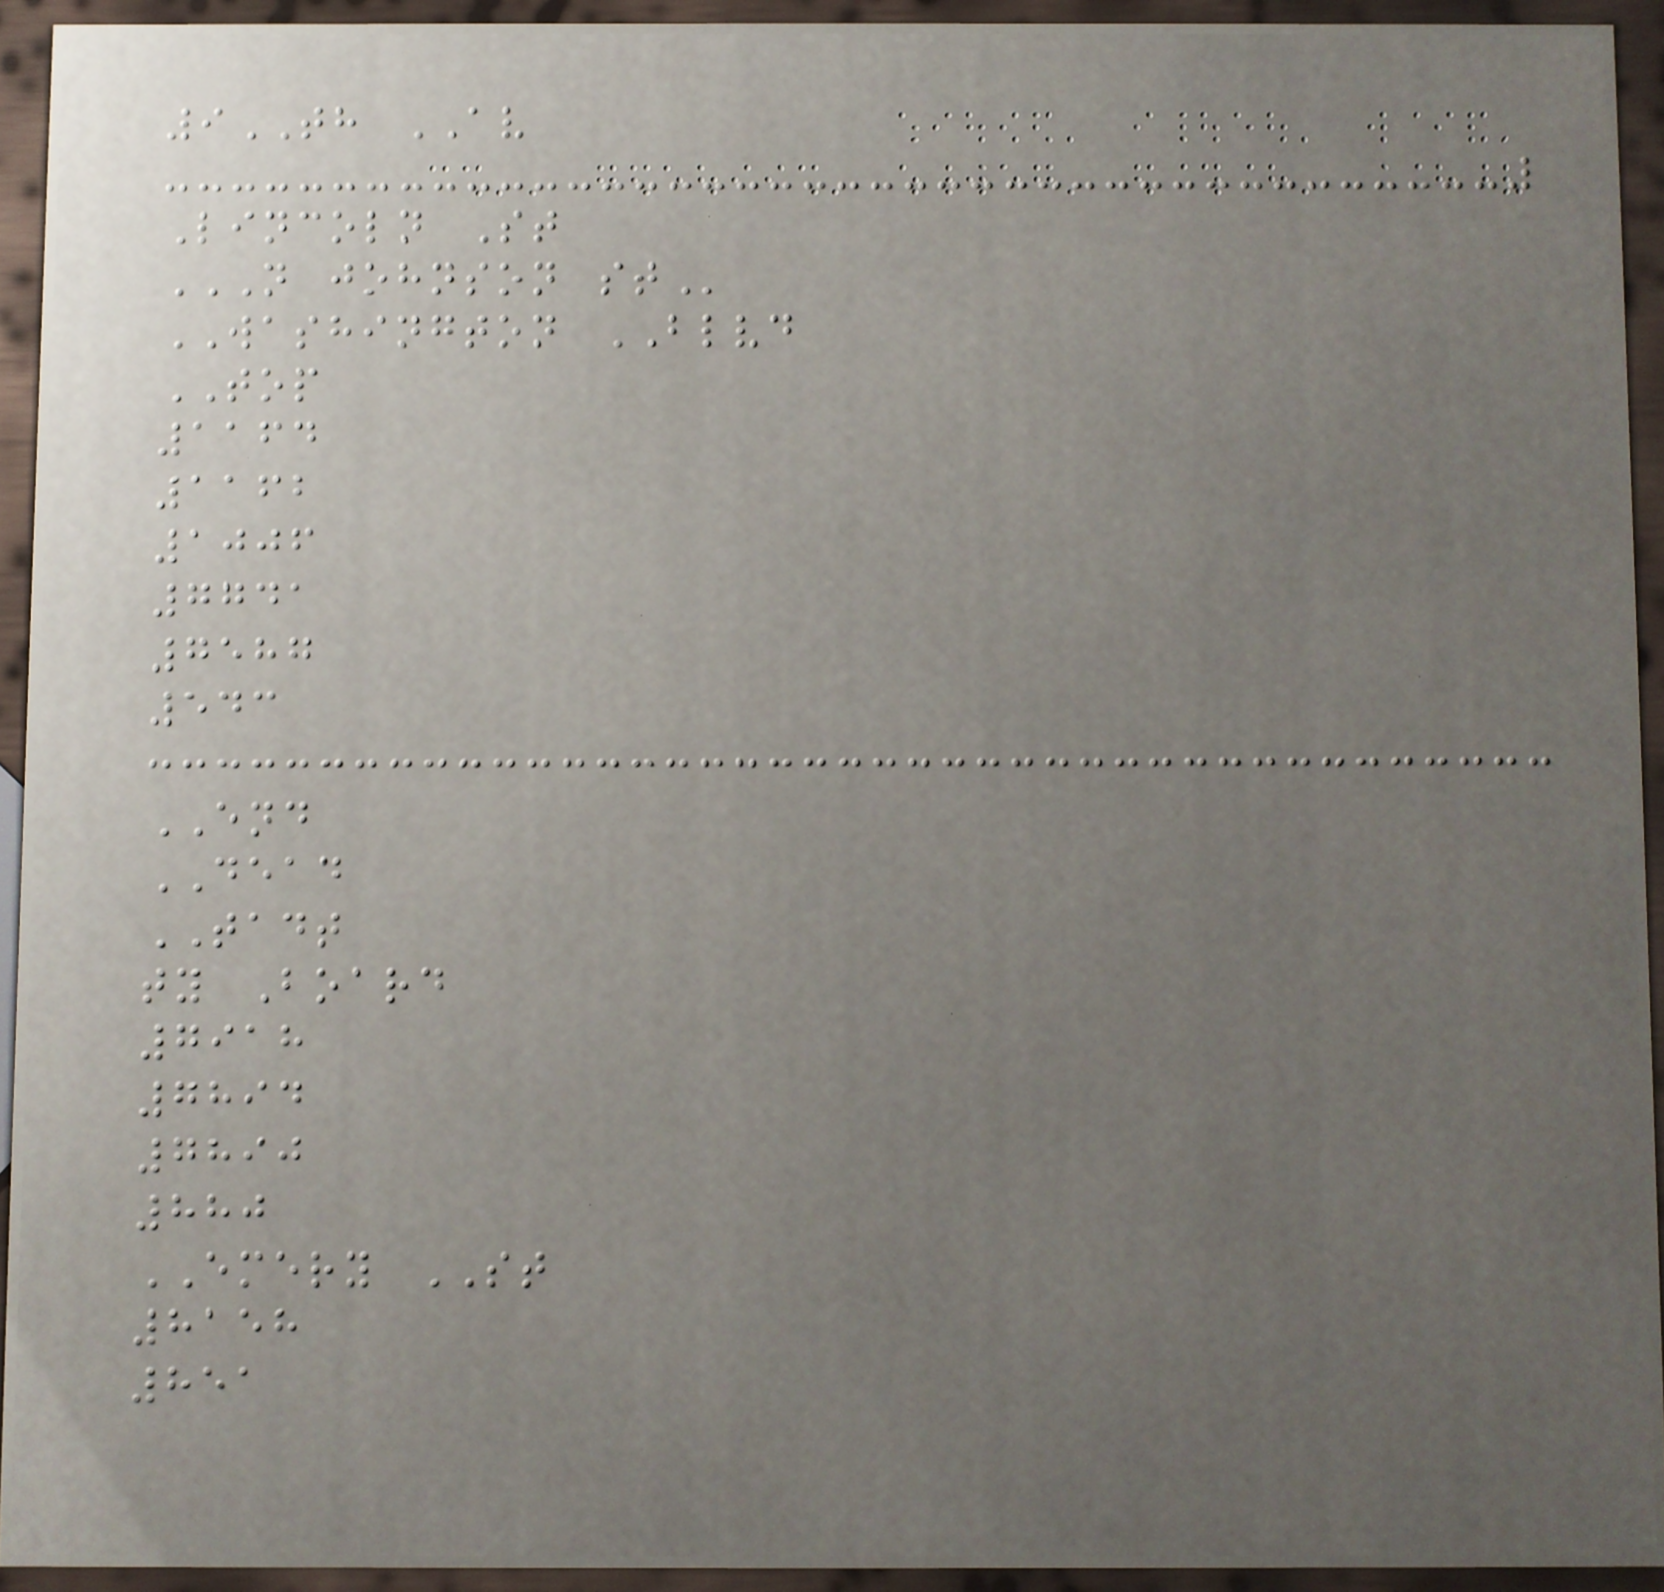9TH AV
Lincoln St
N JOHNSON ST
WASHINGTON BLVD
TOP
1164
1162
1006
7741
7587
543
END
DEAD
TADT
ty Board
7918
7894
7890
880
EMERY ST
8158
851
